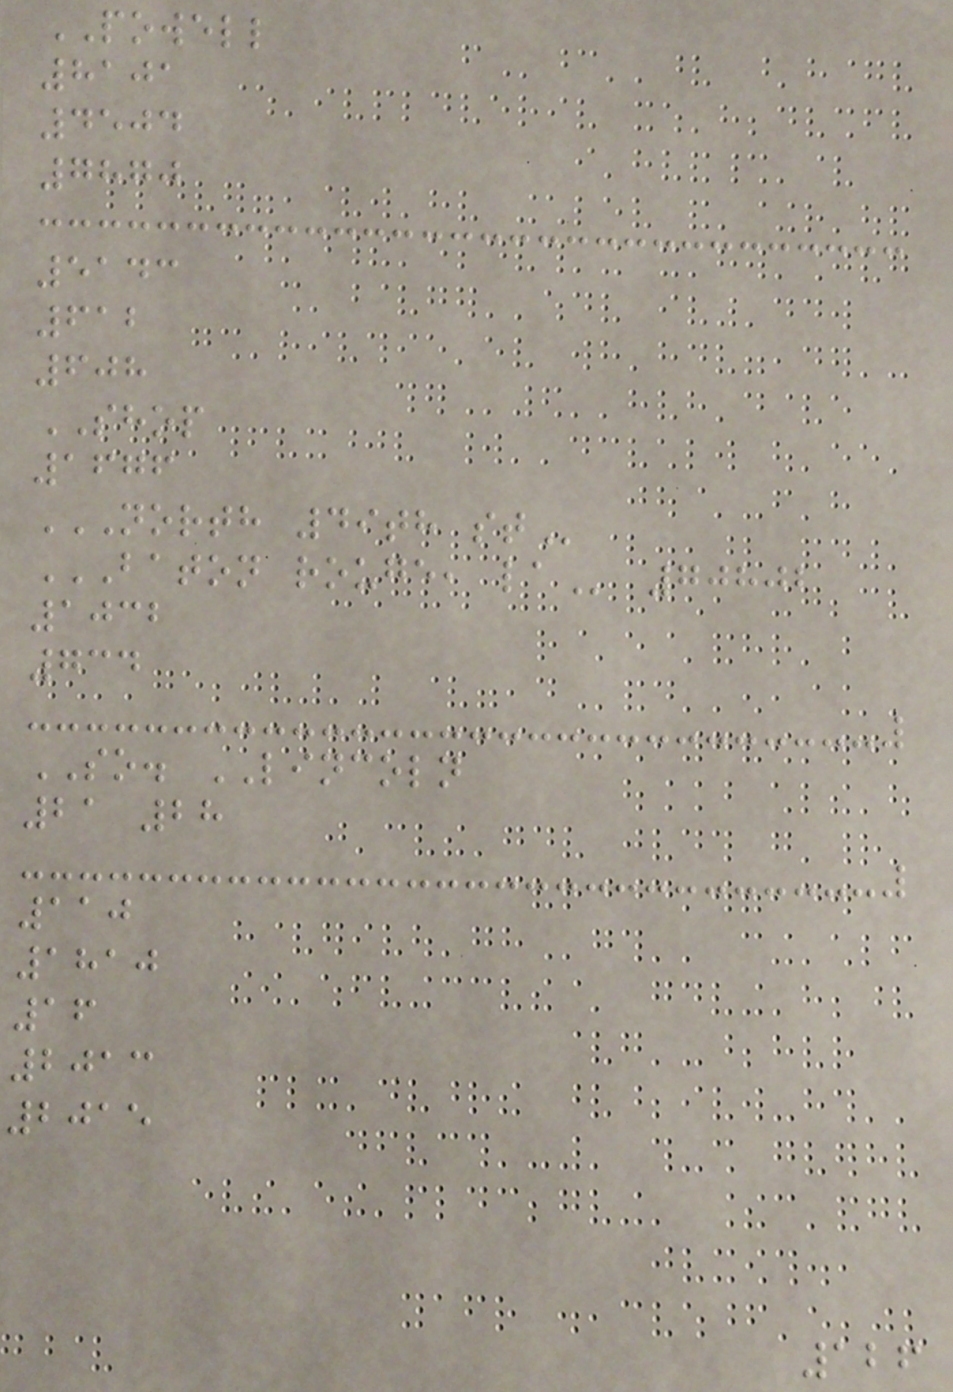POWELL
8101
4504
7870
5143
612
608
SHOP
1676
NORTH 49TH ST
BATON ROUGE, LA 70802
1032
734
SO. LINCOLN
21 28
110
1810
16
2013
2015
126
